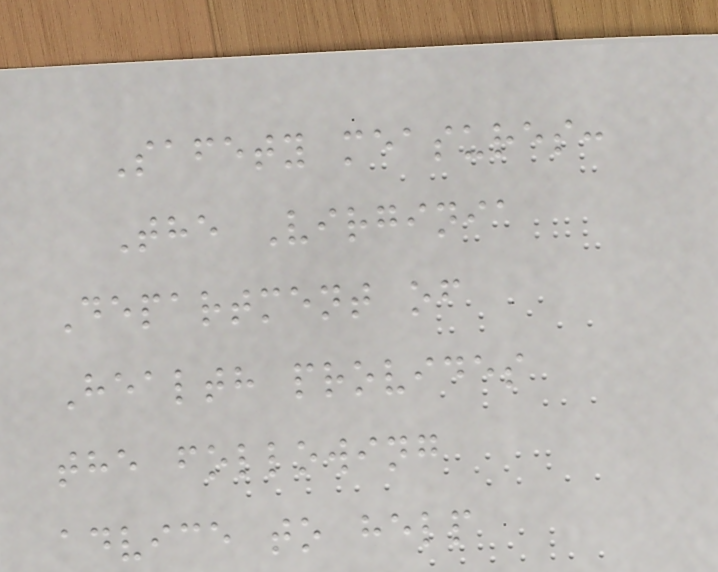Safety measures:
The Virginia
Department of
Health provides
the following
advice to help
